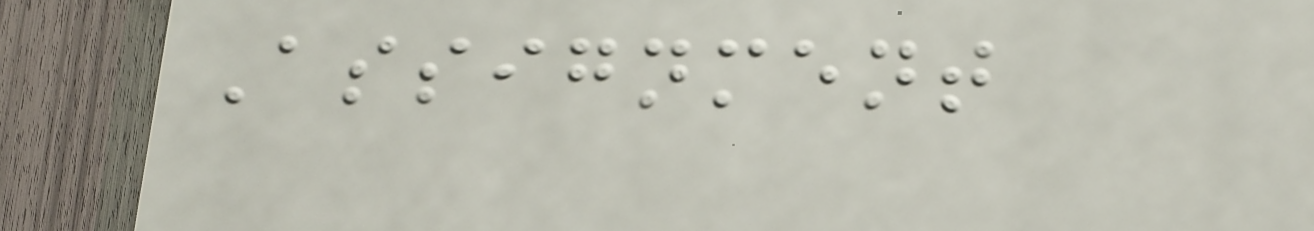Assignment
